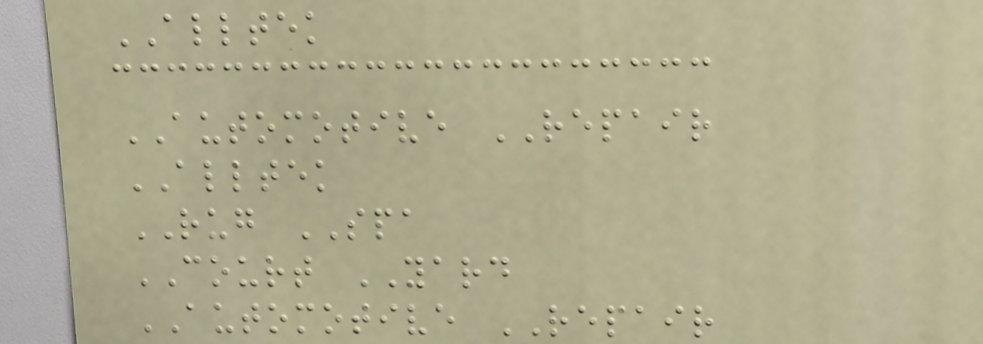ALLTEK
AUTOMOTIVE REPAIR
ALLTEK
RUG SPA
COURT YARD
AUTOMOTIVE REPAIR
